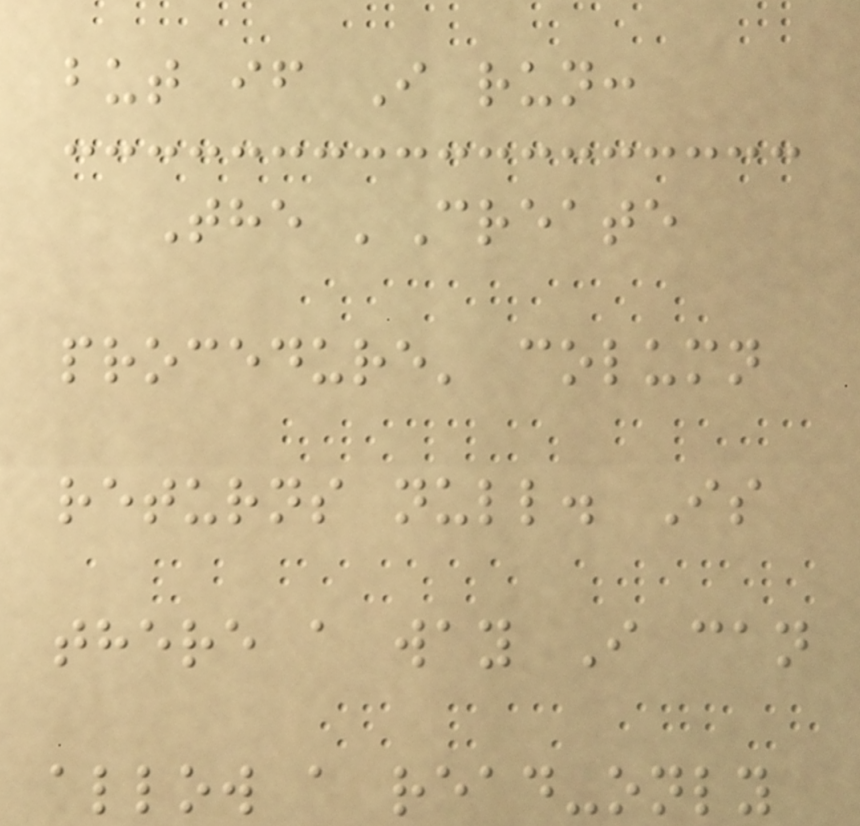but if I run:
The 'Create
procedure' column
returns null. Is
there a way I can
allow a read-only
